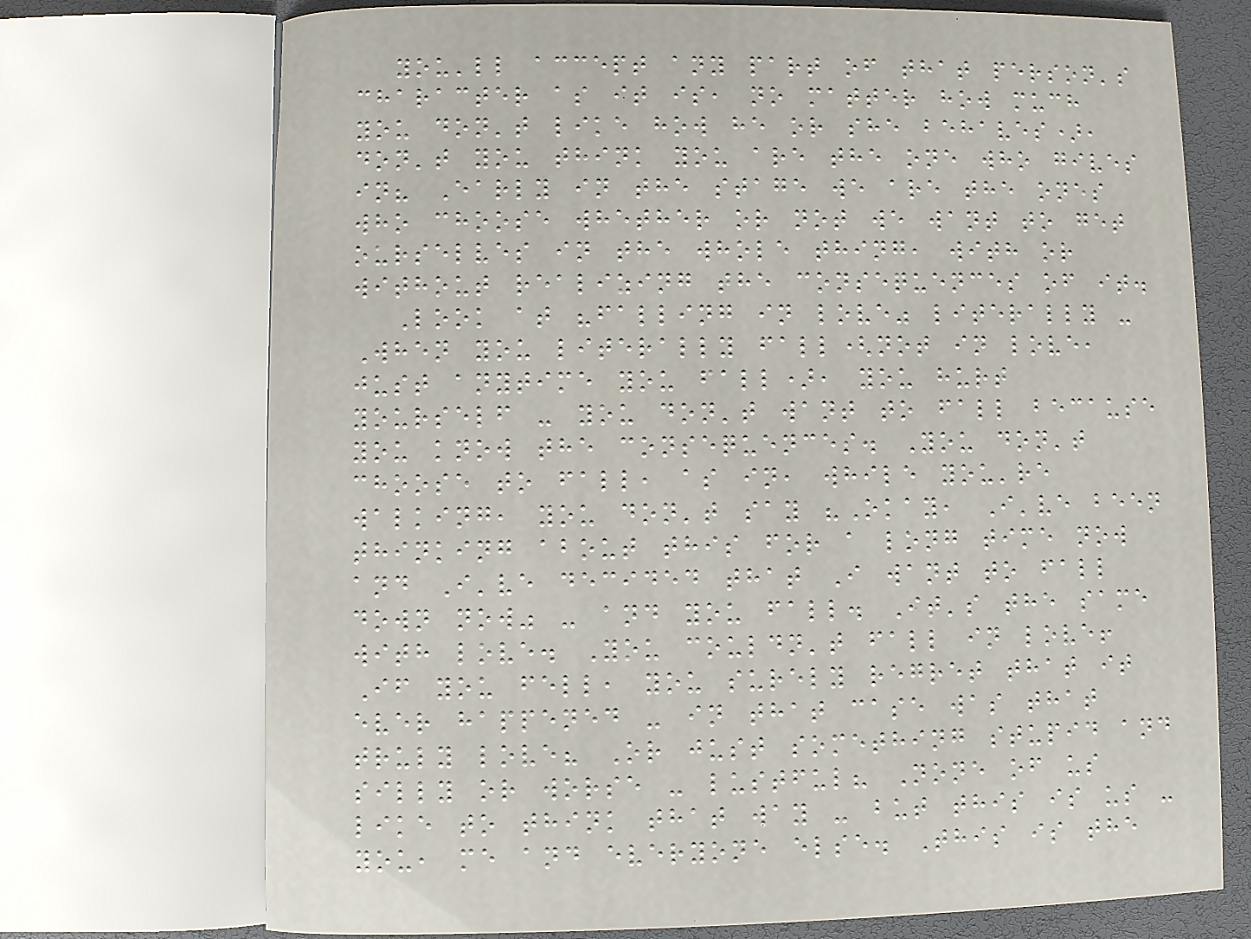you'll accept any part of that person's
character as it is, no matter how much
you don't like how he or she behaves),
don't you think you are the one who gives
in? Early in the stage we are the ones
who choose whether or not we want to get
ourselves in the whole thing, with or
without realizing the consequences of it.
Look at "falling in love" literally -
When you literally fall(not in love,
just anytime you fall), you hurt
yourself - you don't want to fall because
you know the consequences. You don't
choose to fall, as in, while you're
walking, you don't say "Okay, I've been
thinking about this for a long time now
and I've decided that I want to fall
down now" - and you fall. It's the same
with love. You couldn't fall in love!
If you fell, you surely regret that it
ever happened - in that case was that
truly love? Or just something stupid and
silly or worse - lustful? None of us
like to think that way - but this is us -
you, me and everyone else. This is the
